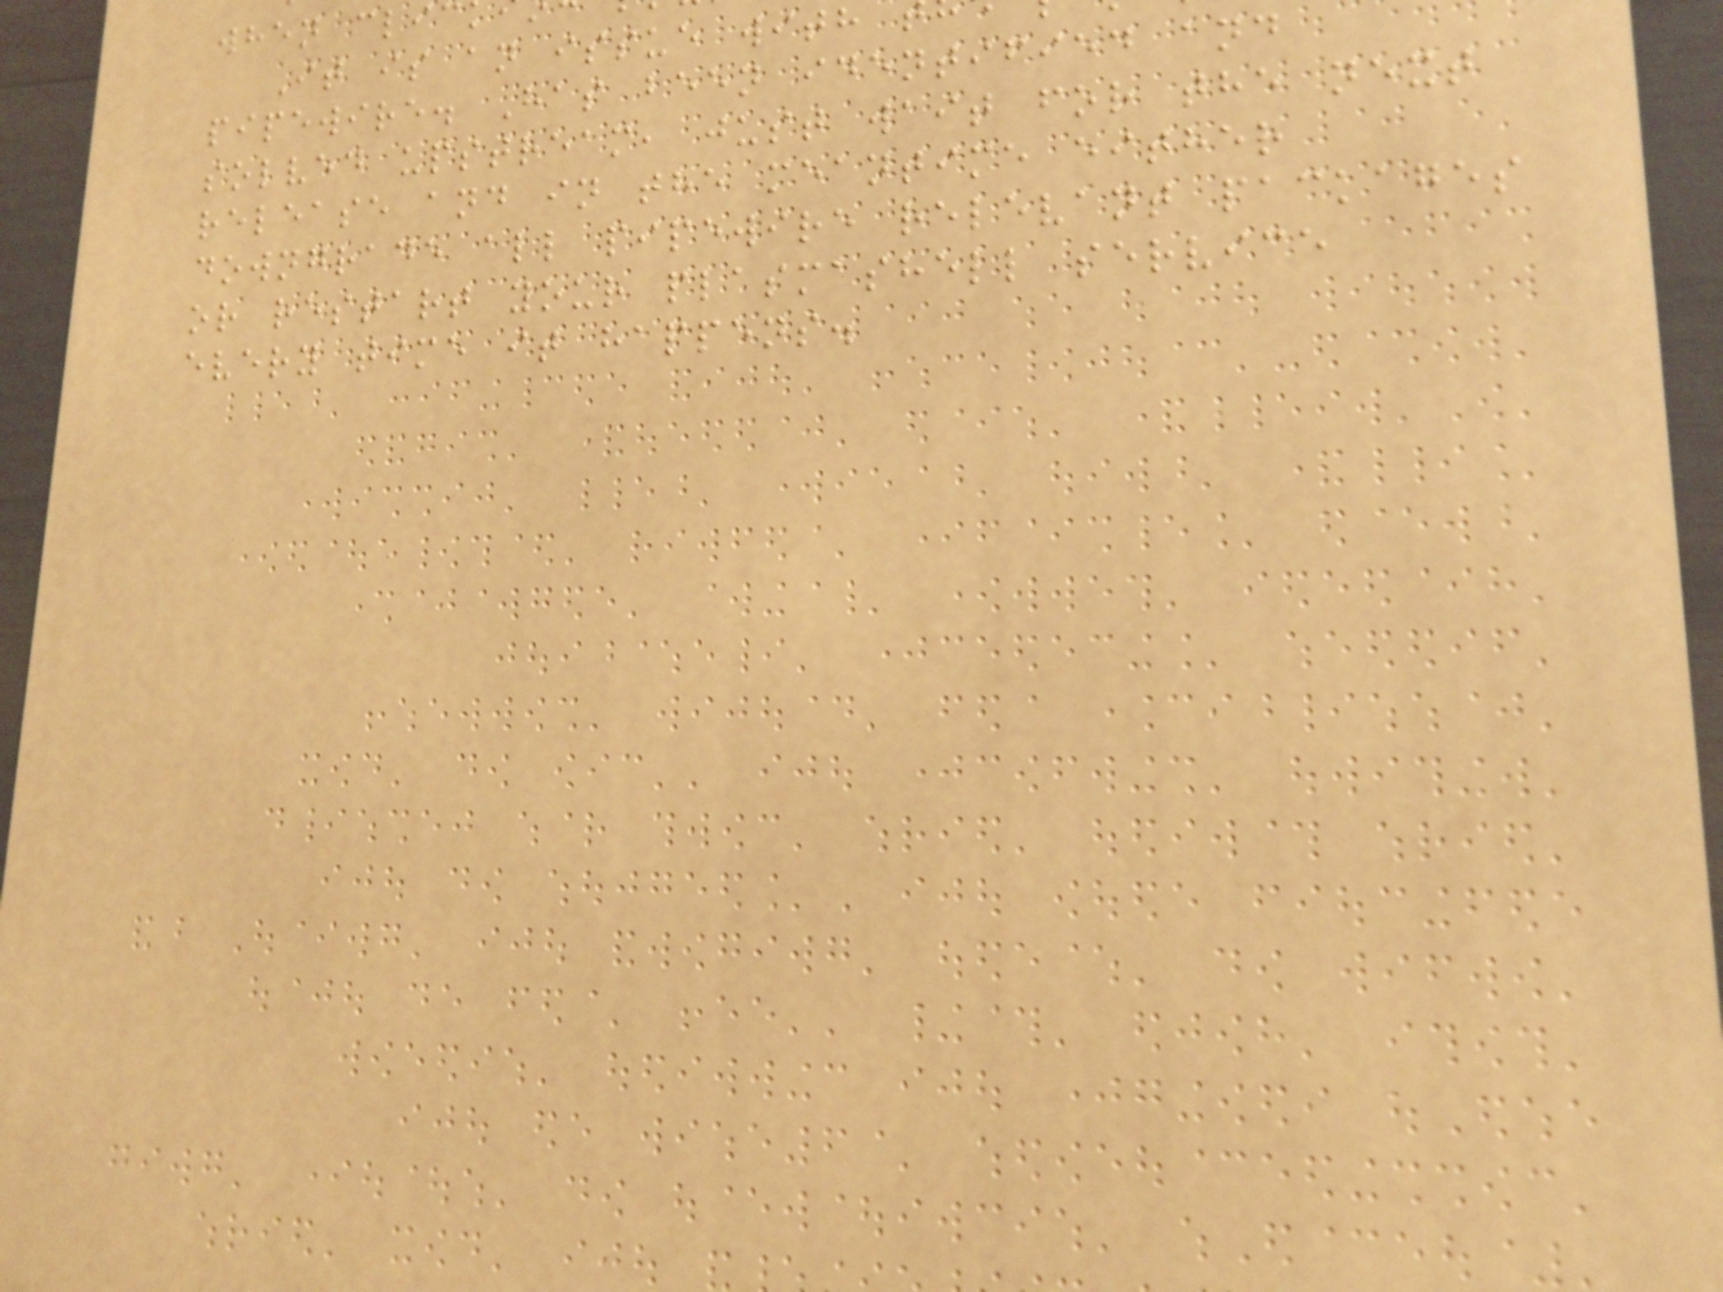It is an issue with
pipewire. Has been identified and
solved upstream, just wait for the next
release and in the meantime either
downgrade all pipewire relevant packages
or restart your plasmashell service
every time it happens.
